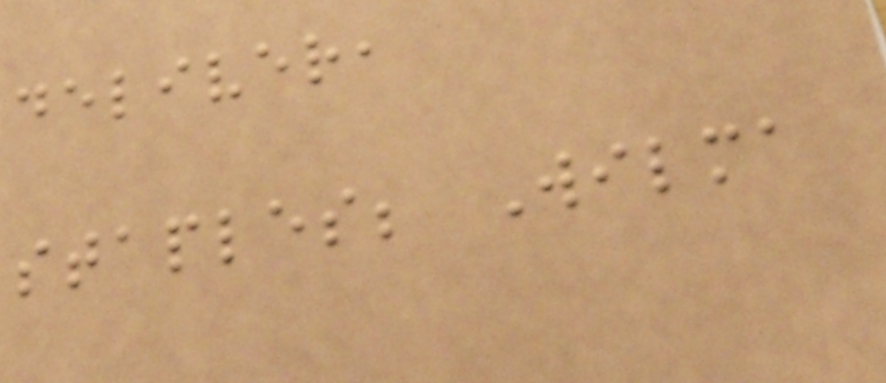deliver,
staples; Wilma
